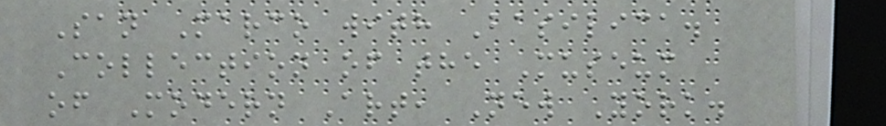San Marco with Basilica.
Collection of the Museum
of Modern Art, New York.
